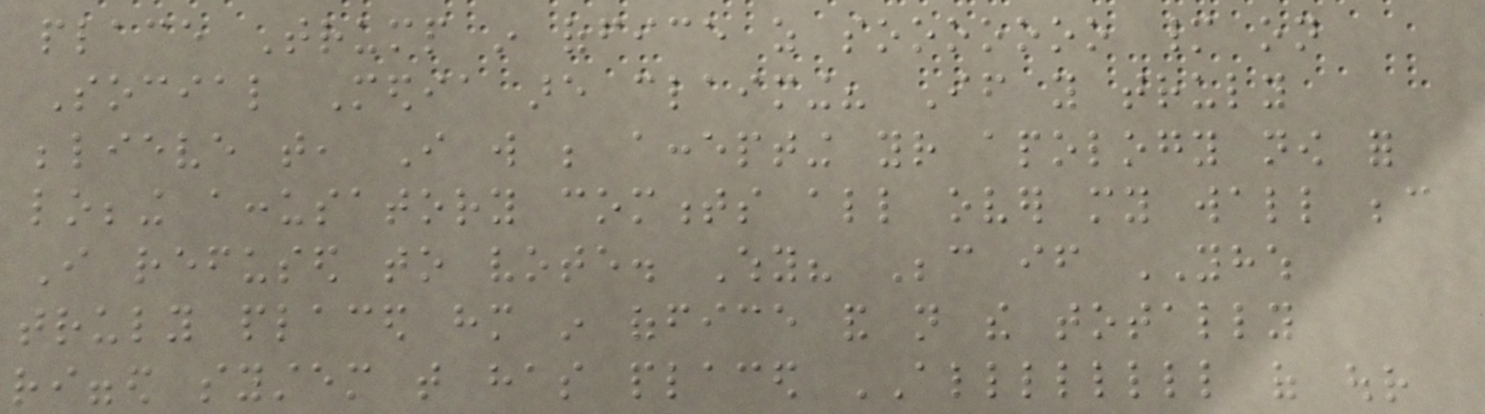place Trump in office as sooooooo many on
Social Media are claiming? If you truly
believe that, I will be accepting your apology now for
lobbing accusatory comments all over my wall because
I refused to vote. Why? Because if YHWH
truly placed him in office and not the totally
rigged system that has placed ALLLLLLLL of our
